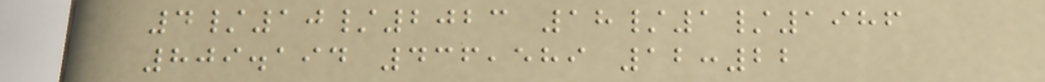4/10/2023 18/1/1986
809.194 436,589 12:22
